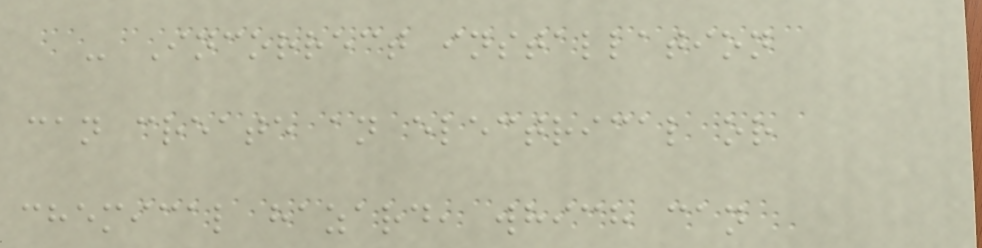- Incorrect installation
can create an electrical or
chemical hazard, which can
